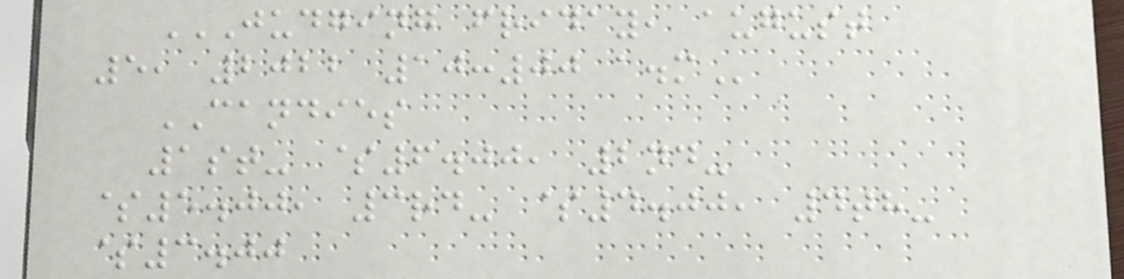JUDGING FRIDAY, AUGUST
5, 2022 10:00 A.M
CANDIES
1st- $6.00, 2nd-
$5.00, 3rd- $4.00, 4th-
$3.00
